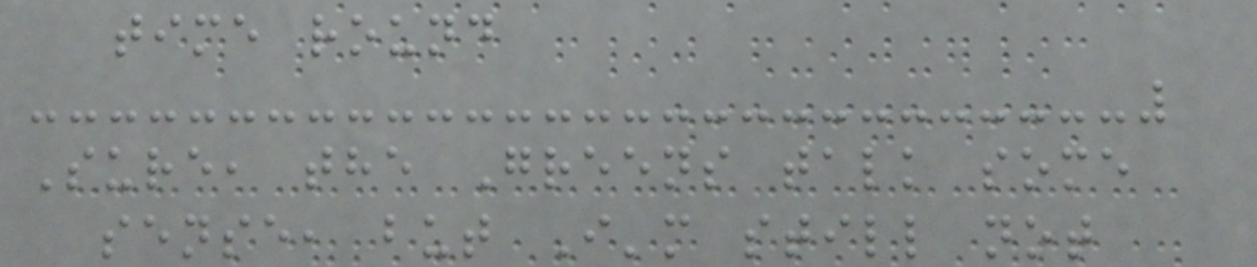time round
Sure, the Greens talk some
sense, but I'm still not
